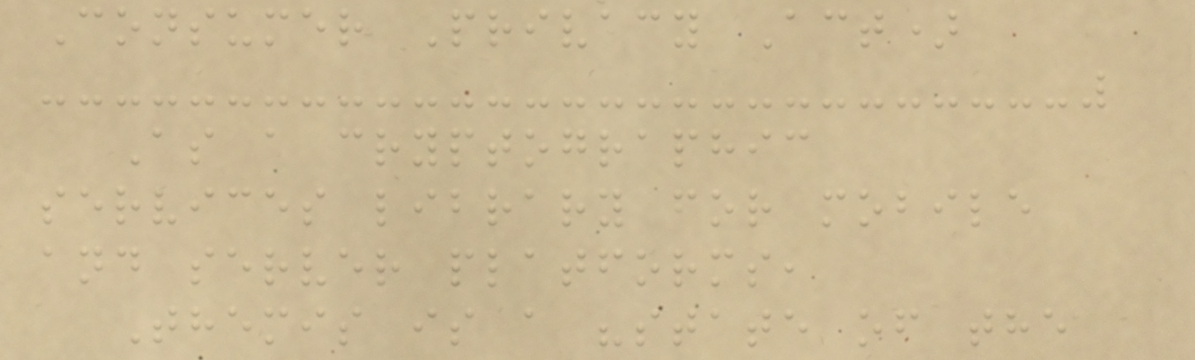Consumer Privacy Act)
As a cryptographic
services library for mobile
and server platforms,
Themis is a "state of the
